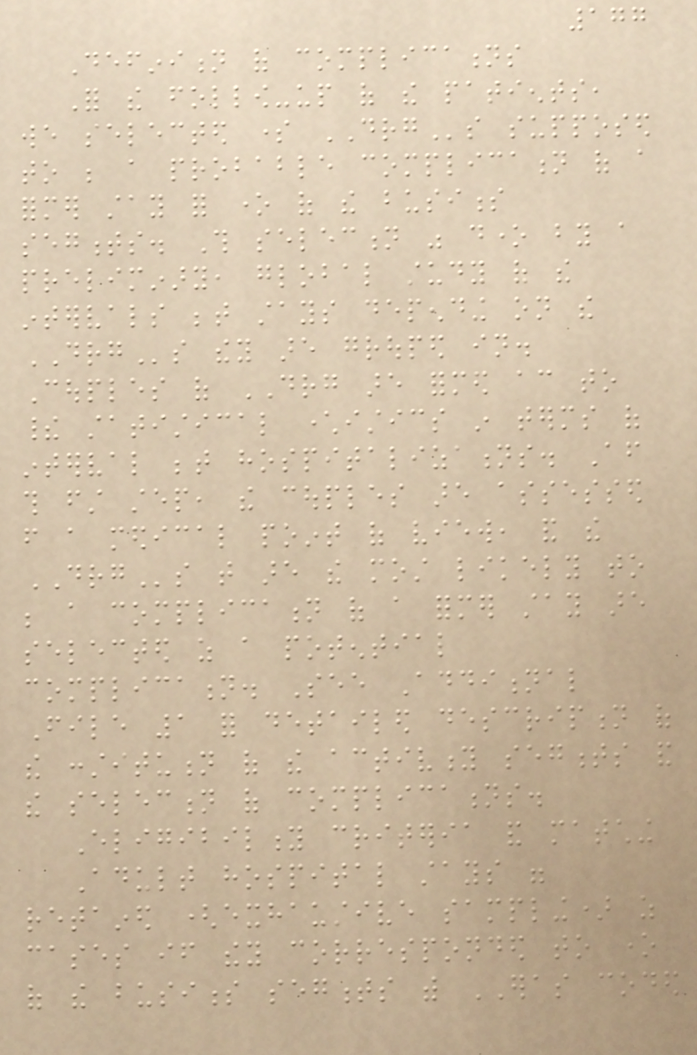177
Definition of complications
For the follow-up of the patients,
we selected some DRGs supposed
to be a probable complication of a
former stay for one of the business
segments. This selection was done by a
preliminary, global study of the
intervals between stays depending on the
DRGs they are grouped in.
Couples of DRG are formed according to
their statistical characteristics in terms of
interval between hospitalizations. After
this first step, the couples are assessed
from a medical point of view, and the
DRGs that are the most likely to
be a complication of a former stay are
selected as a potential
complication. See Additional
File 1 for detailed description of
the constitution of the activity segments and
the selection of complications.
Eligibility criteria and matching
Adult hospital stays were
retained (exhaustive sampling) as
cases if they corresponded to one
of the business segments with ERAS coded
